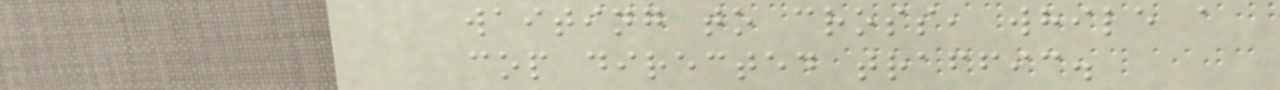waiting to cross, while a
cop directed traffic.
